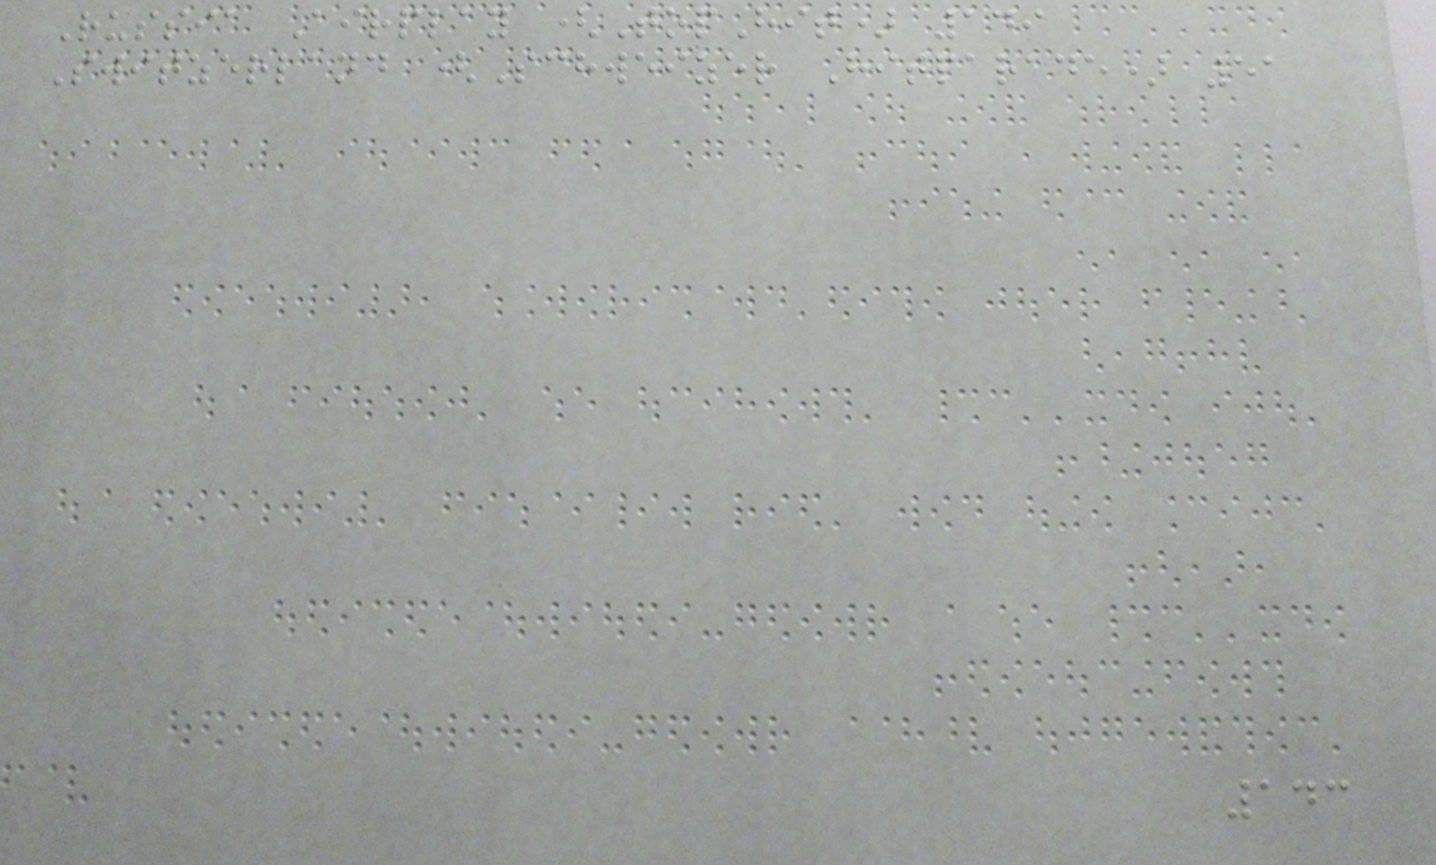Russia Airplay (TopHit) 149
Switzerland (Schweizer Hitparade) 51
143
